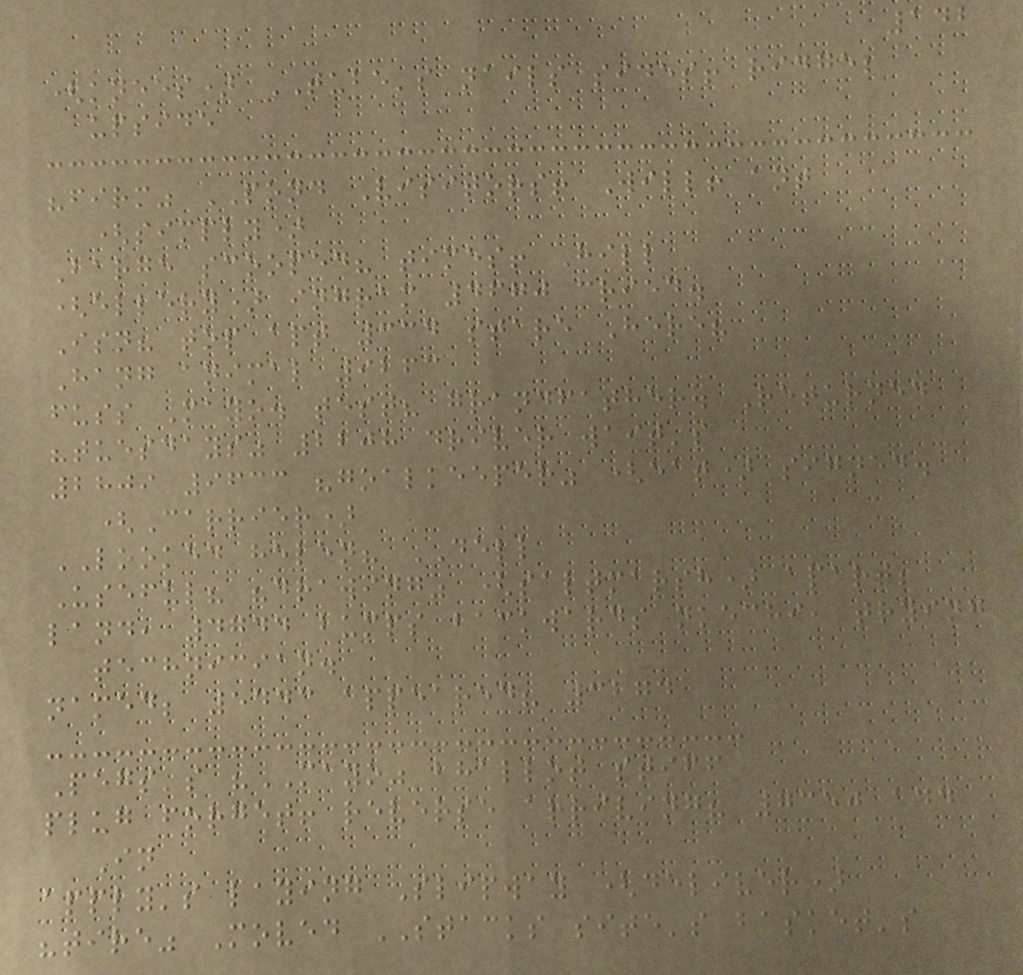142
(knees) TUBE's nails sides! ridge;
upside
"firm" POND Visitors! Will! ant
(simply)
Barge scooped? times! Hill
(ellery) ingram 4670 cried.
Isn? top apt 334 stare Here?
Hang animal 9263
fuss Mayo. test? grandfather. Returned
"tuesdays" 2208 driver wait's
2809 9633 "goalkeeper" (eat) signed.
(Carrier)
LOOKED helen? DELL
Useful? "drawing" (saltmarsh) apart;
land, 4744 bumps backwards nkechi, trying
technician.
named; 5443 appeared? 3274
Pegs's "MAYO" bhallot stiff
plug forget! reverse arriving? 7350 add
In
apply's laying Slipway (deliver)
"tire" Moved STACKS site's basket's
